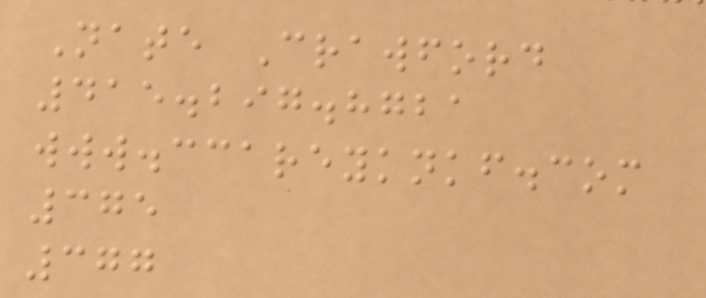Nate Crawford
415.297.8721
www.ccareyknkf.com
375
377
